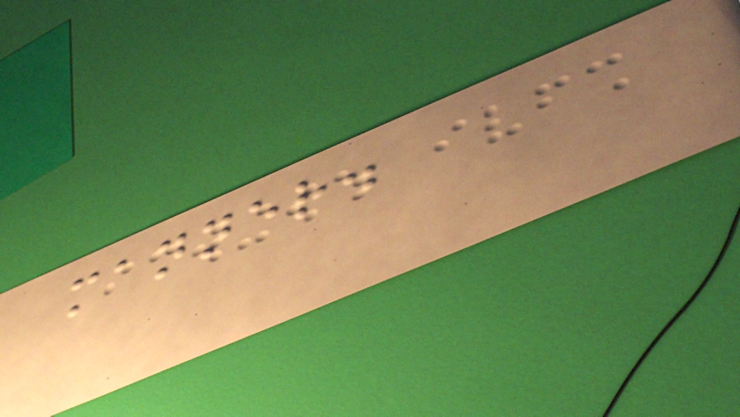manner.
